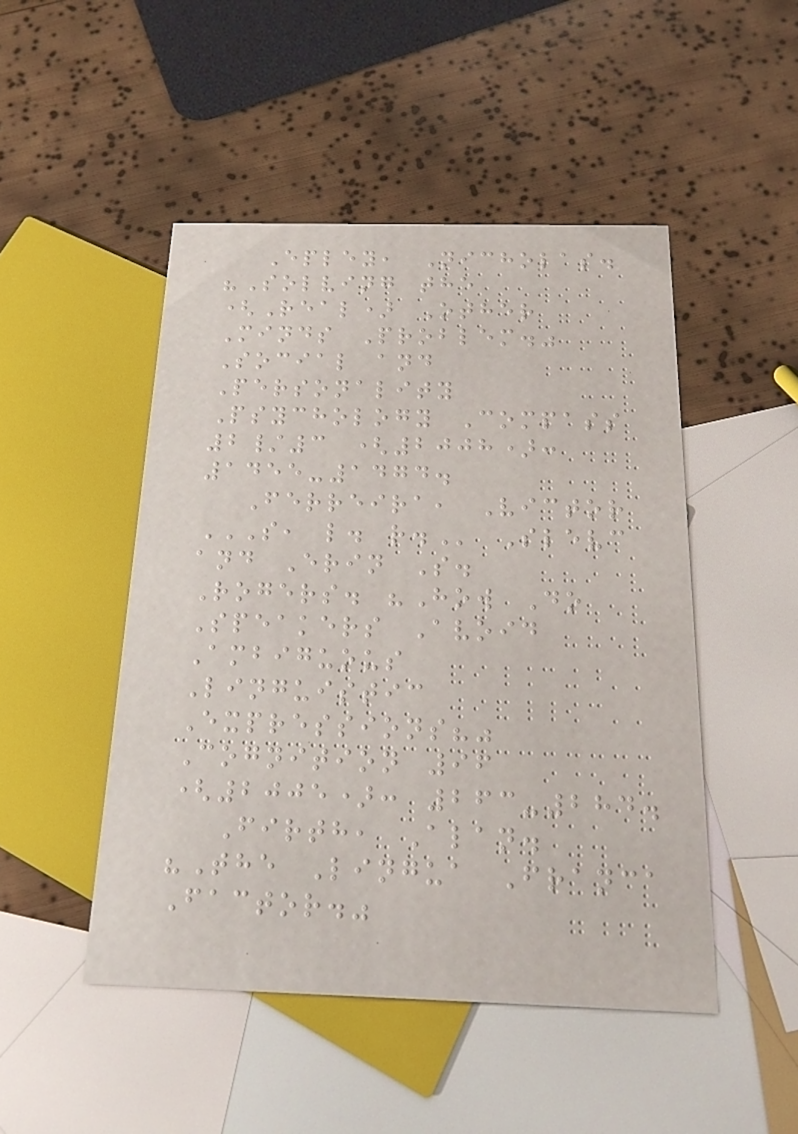Epley, Nicholas.
"Solving the
(Real) Other
Minds Problem."
Social and
Personality
Psychology Compass
2/3 (2008):
1455-1474.
Ferreira, Victor
S, L. R. Slevc
and Erin S.
Rogers. "How Do
Speakers Avoid
Ambiguous
Linguistic
Expressions?"
Cognition 96
(2005): 263-284.
Firth, Alan.
"The Lingua Franca
Factor."
